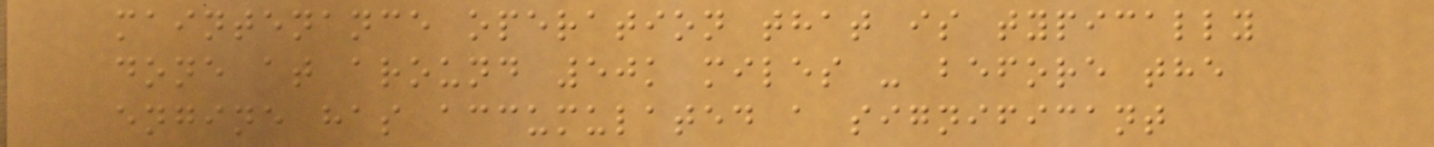maintenance operation that is typically
done at around 50k miles - before the
engine has accumulated a significant
